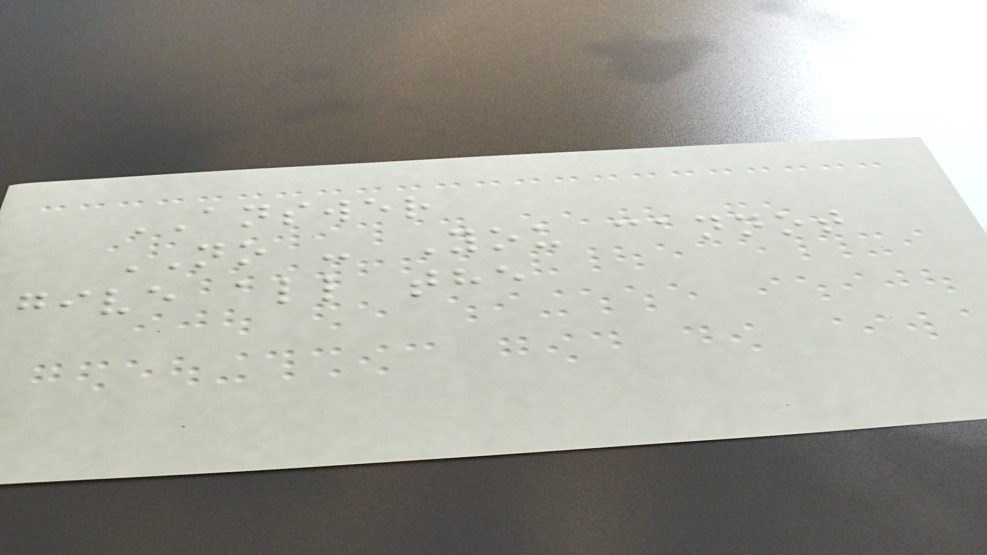ANSWER
NO - You cannot
give all the
